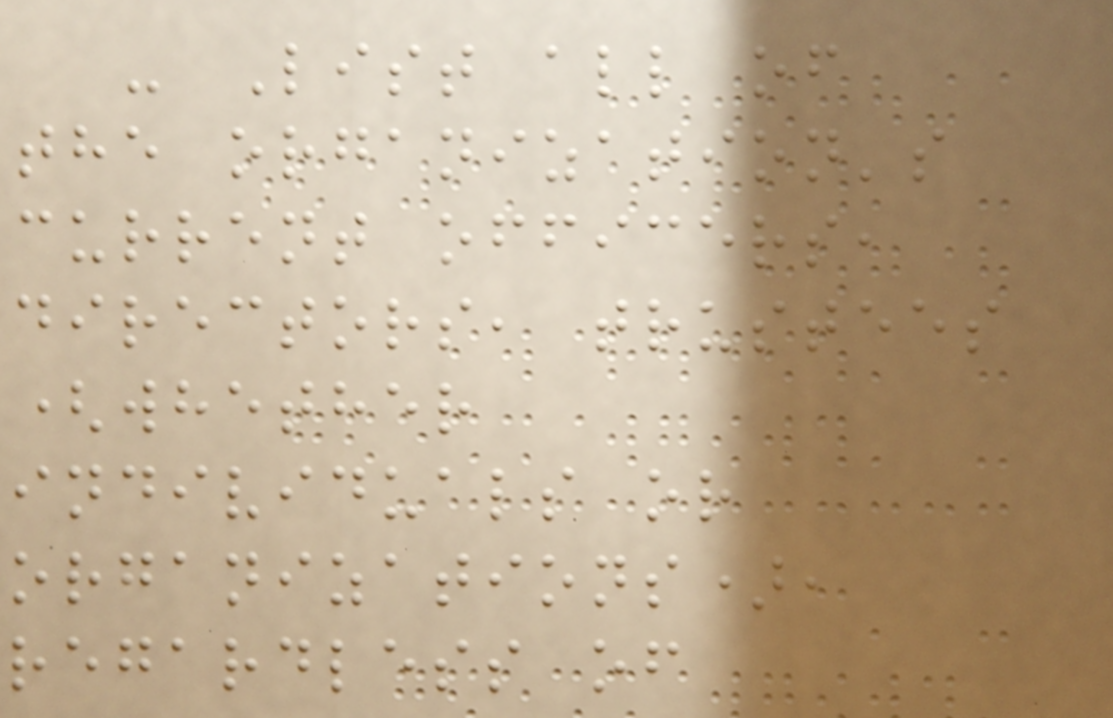- List all of
the organization's
current officers,
directors, trustees
(whether
individuals or
organizations),
regardless of
